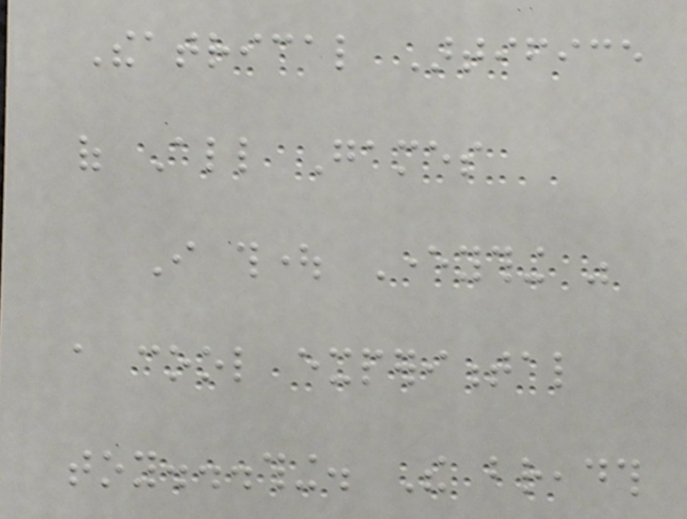Theatrical Artifice
of All Games
I thought Everything was
a cool experimental
toy...thing. The breadth
